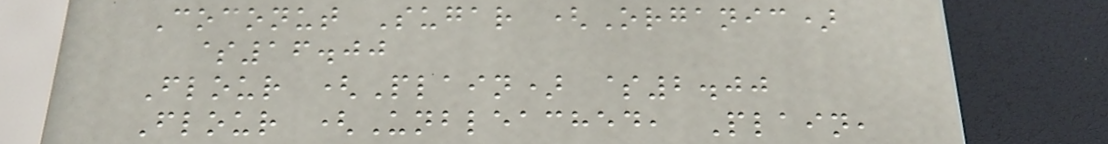Coconut Sugar (Organic)
$16.00
Flour (Plain) $2.00
Flour (Unbleached, Plain,
